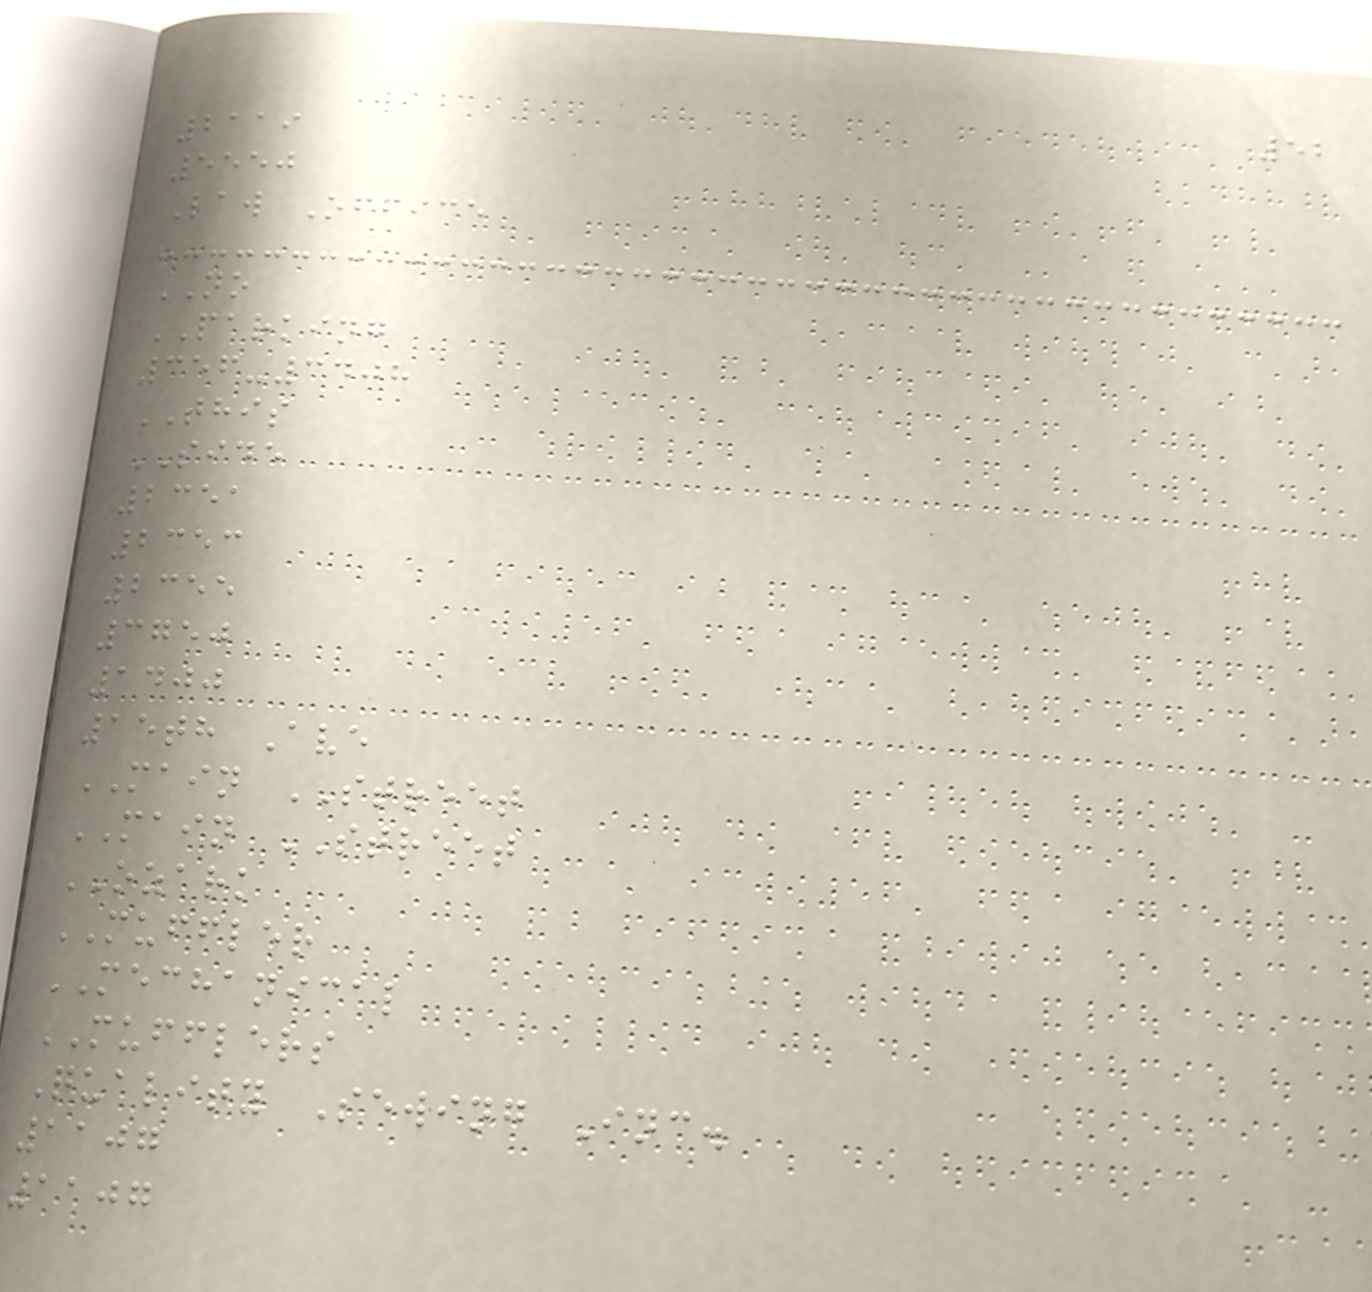52
2119
5550
Law Office
NO
PARKING
356-3408
THIS
SIDE
2351
2353
2355
3750
1400
15th Ave
MAIN STREET
MAIN STREET
OZARK
MUFFLER
MECHANICAL
MUFFLERS
Quality Sewing Inc.
1107
1107
